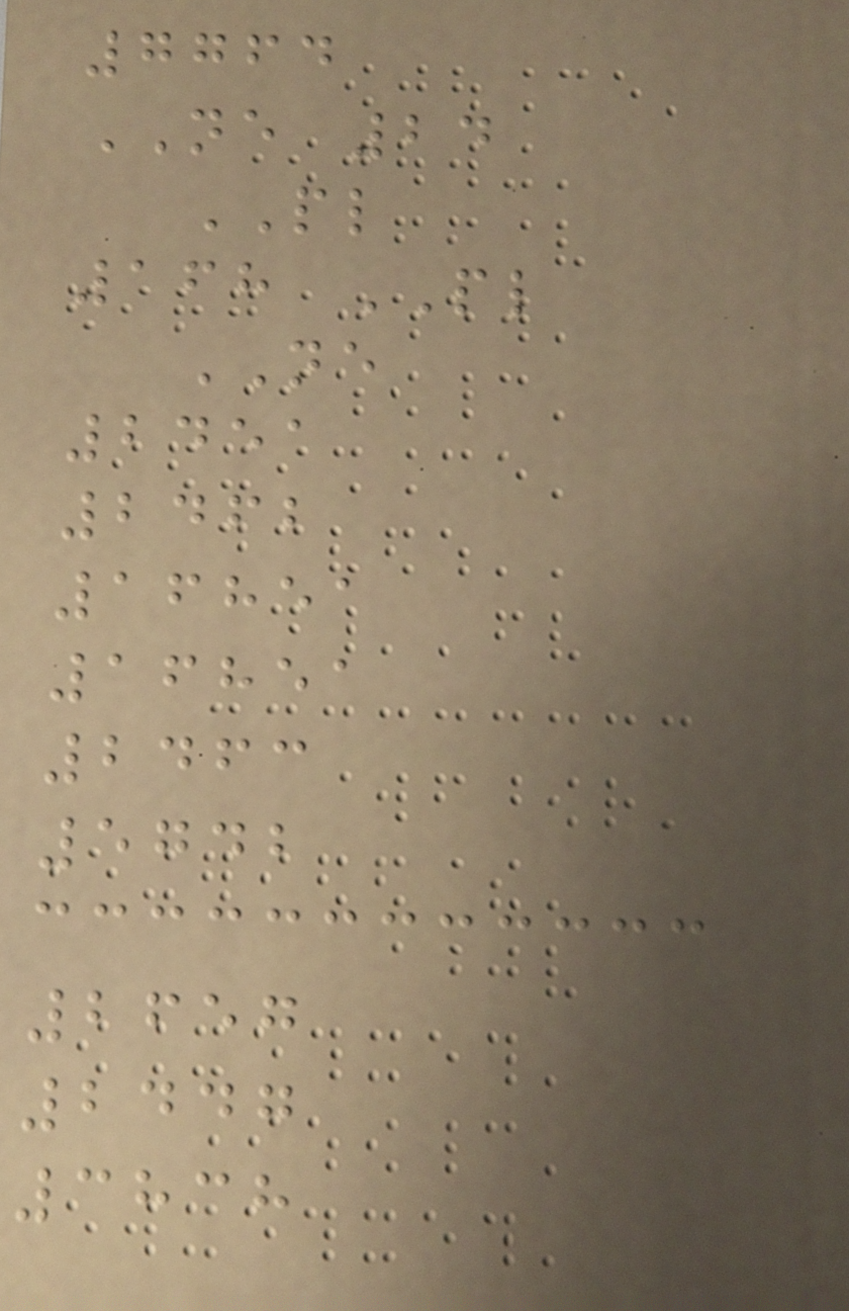7764
NE 24
PL
168 PL
NE
2451
2462
16851
16851
2463
5742
2657
2447
3838
